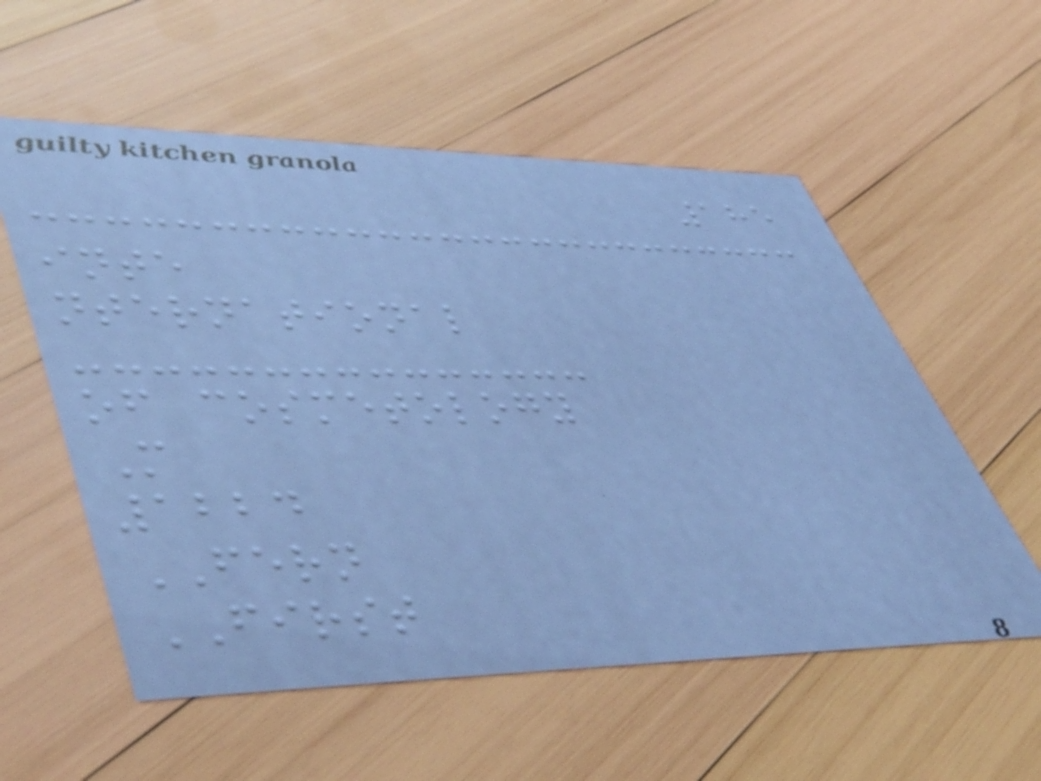185
inte
nternational
of cosmetology
M
1224
FERN
FIRST
